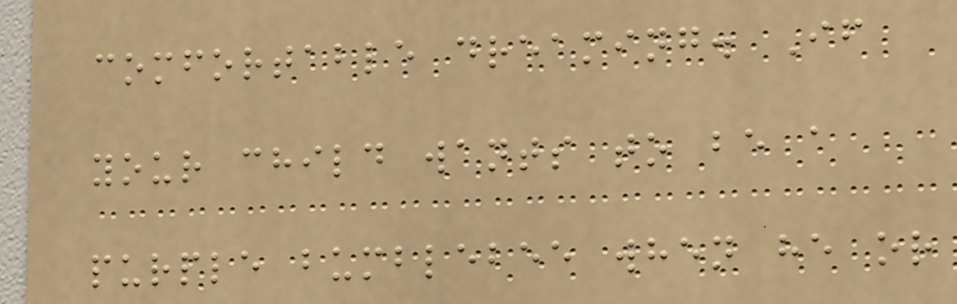comfortable dreaming. If
your child wants to be a
purple bumblebee when he or
